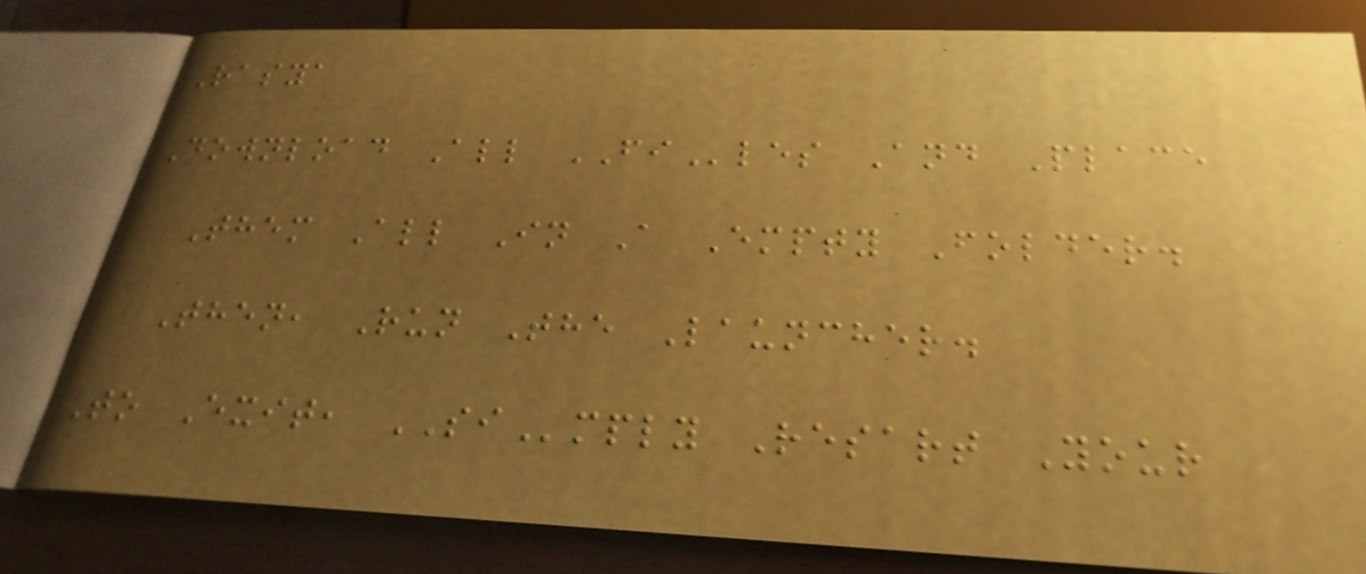Rasya
Download All FIles And Place
Them All In A Empty Folder.
Then, Run The Launcher.
To Exit, SImply Resart Your
